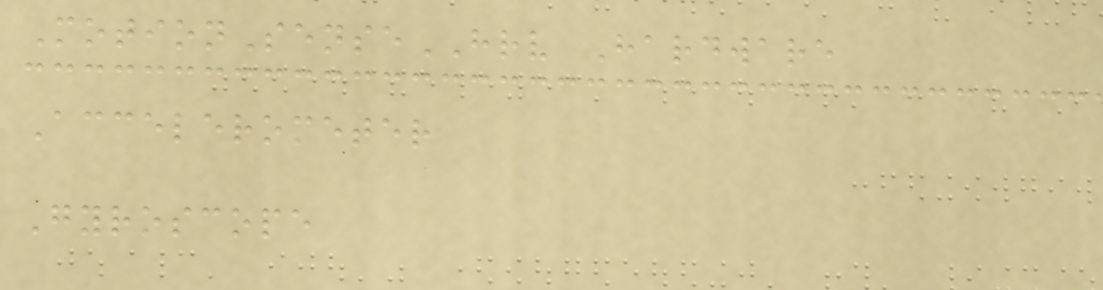MotionSenseHRV Hardware
Accelerometer
Gyroscope
